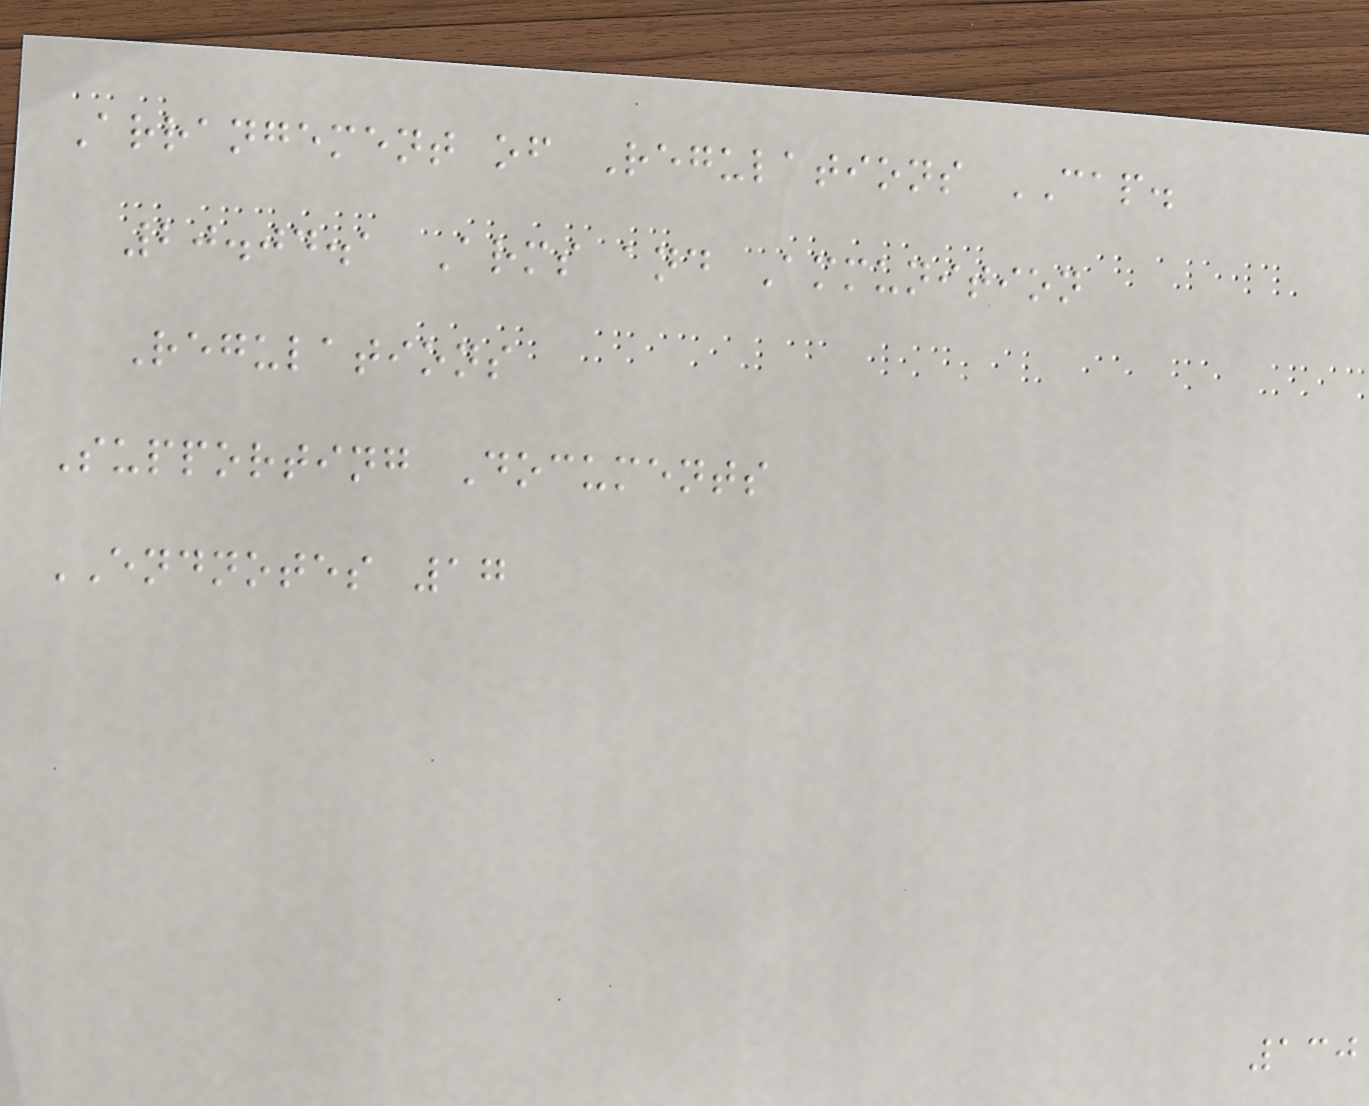Arrangement of Regulations CAP.
20.04.1 Arms and Ammunition
Regulations
Supporting Documents
ENDNOTES 17
130
